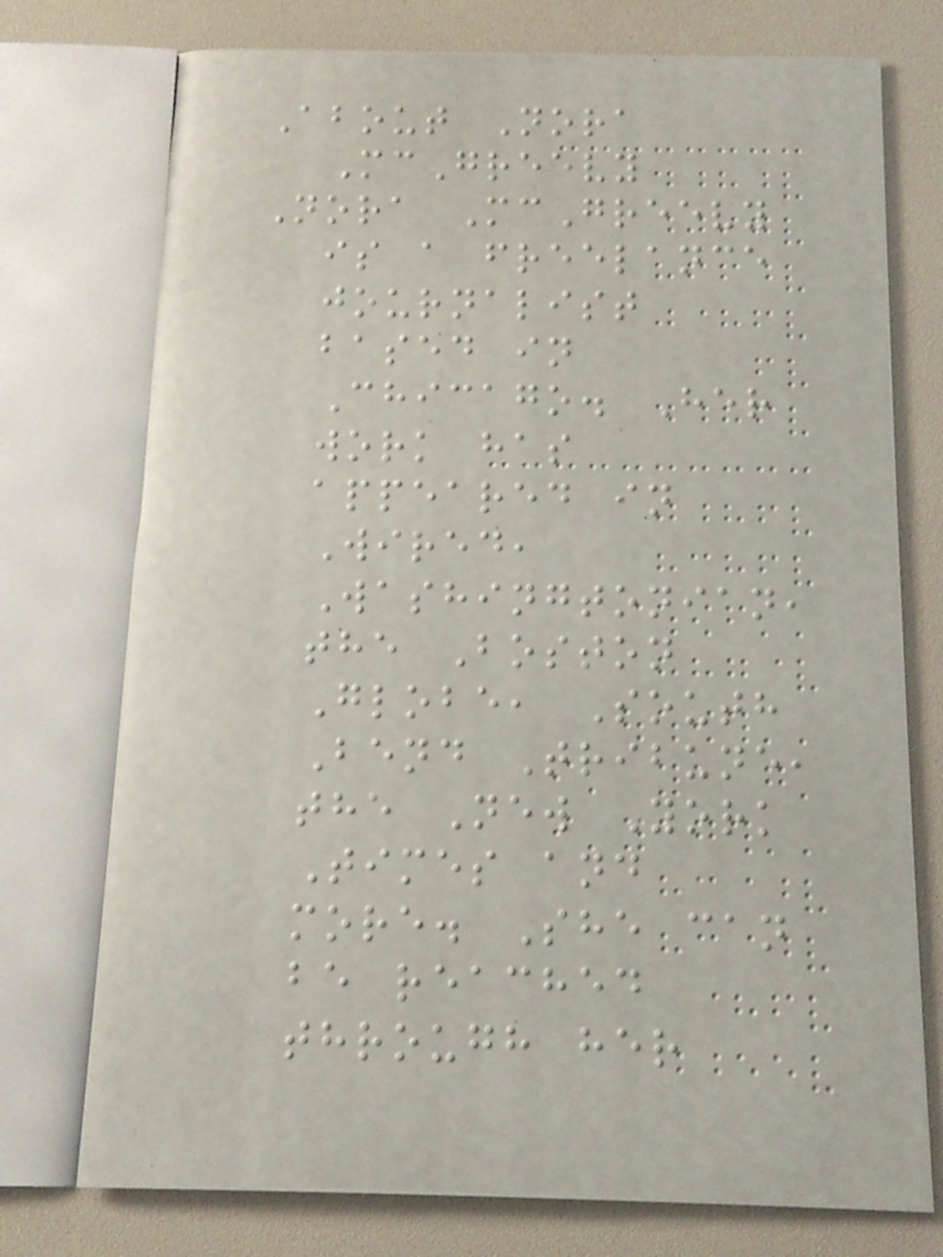About Nora
McGreevy
Nora McGreevy
is a freelance
journalist
based in
Chicago. Her
work has
appeared in
Wired,
Washingtonian,
the Boston
Globe, South
Bend Tribune,
the New York
Times and
more. She can
be reached
through her
